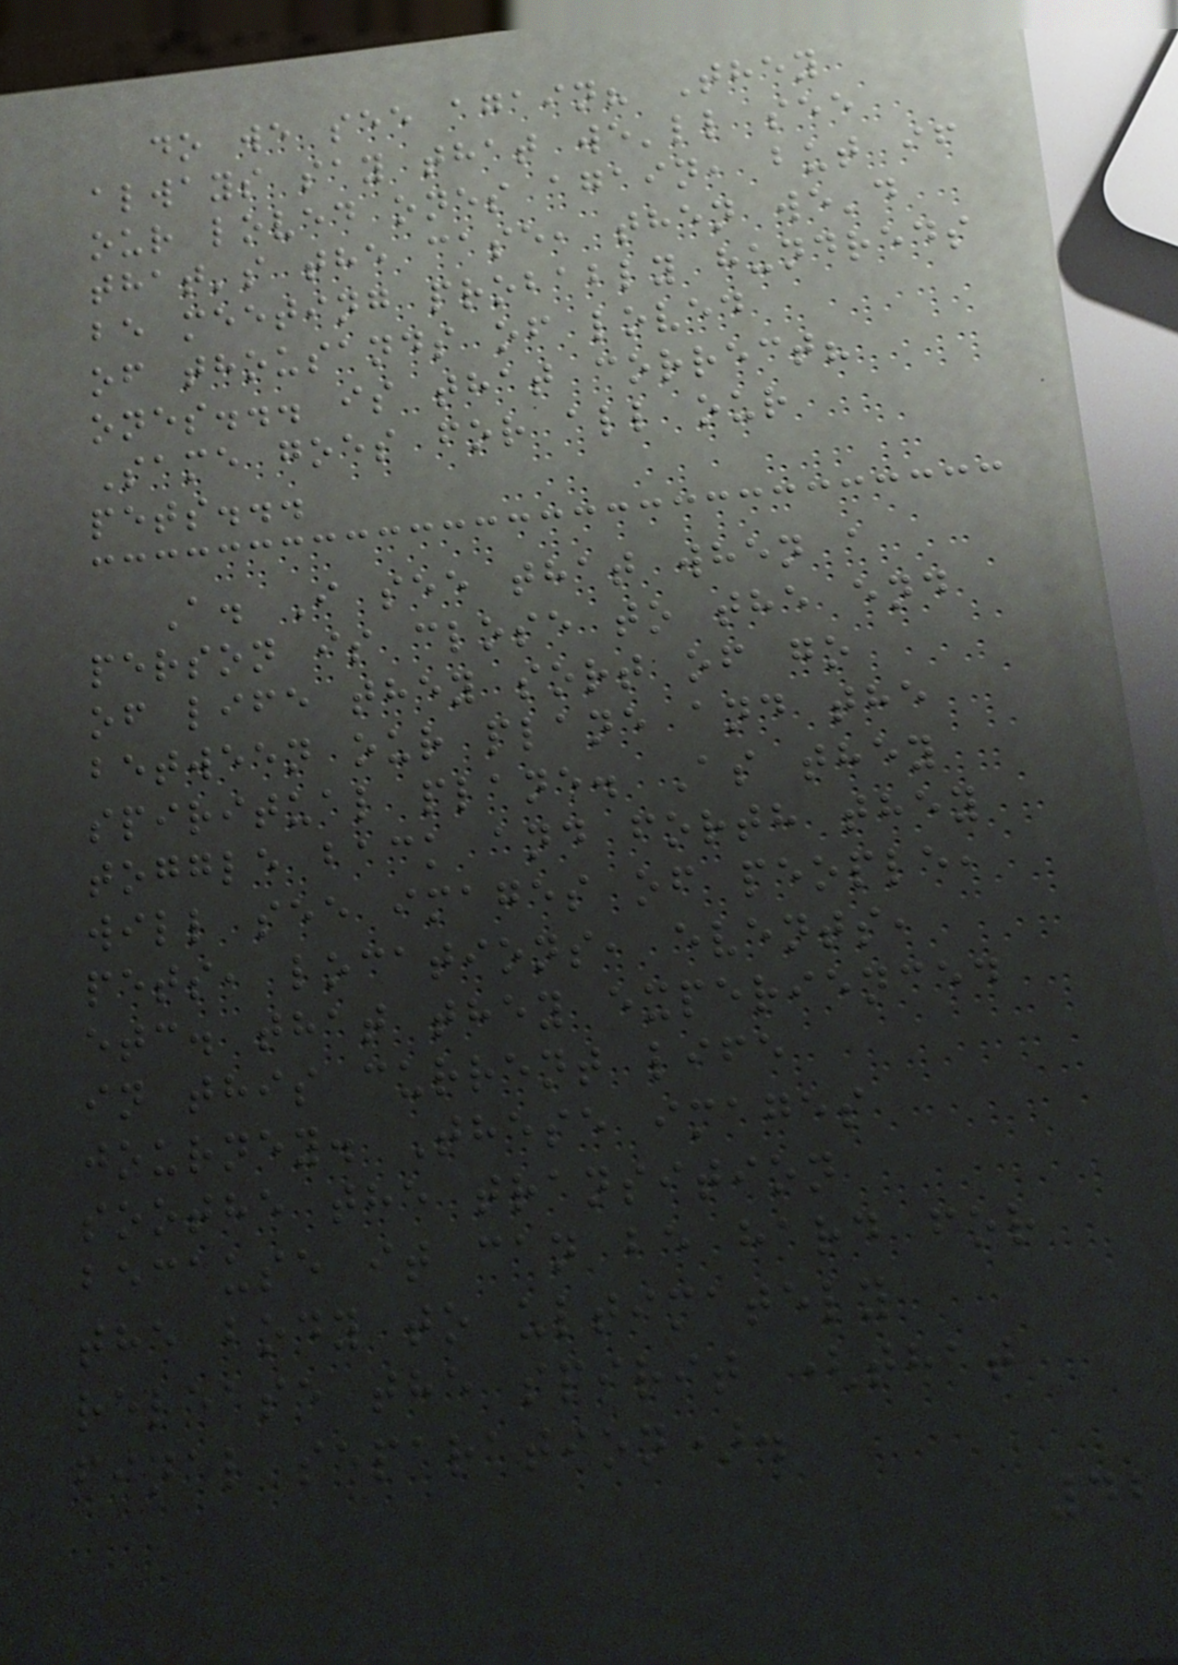do we see again? They
always say that we'll see
our loved ones again, but if
that's the case, then we'd
be meeting probably hundreds
of thousands of loved
ones... is that correct?
Same goes for all our
pets...
A. I see that when a
person is close to the end
of life they sort of go
between our plane and the
spiritual plane. As they
toggle back and forth they
will see images of people,
pets, locations, events,
etc. that they experienced
in this current life
journey. These images
soothe the transition
because it can be hard for
the body to ultimately
release the spirit (that
final separation).
42
